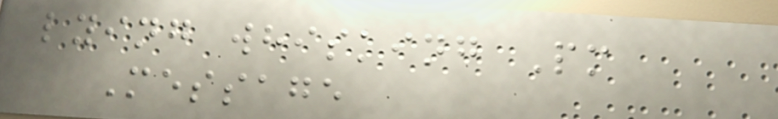lying whisking Pm
Message
